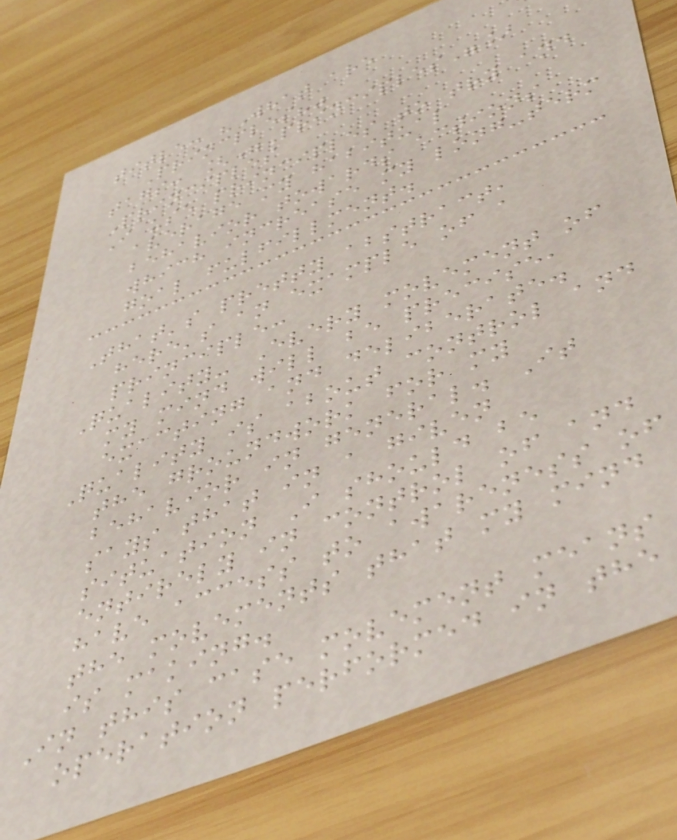title: "What are
Princples?"
tags: ["Principles"]
Principles
I use principles to try and
average my habitual
behavior towards actions
which increase my long-term
goal fulfillment.
That's pretty abstract,
here's an example of a
principle:
Quality- Every movement of
my mind will be precise,
exacting and deliberate.
Quality is about control and
the groundwork for my
behavior in general. It
says that in a given
situation I should be
entirely in control of and
have access to awareness of
the movements that my mind
is making.
In this case movement means
operation performed in the
